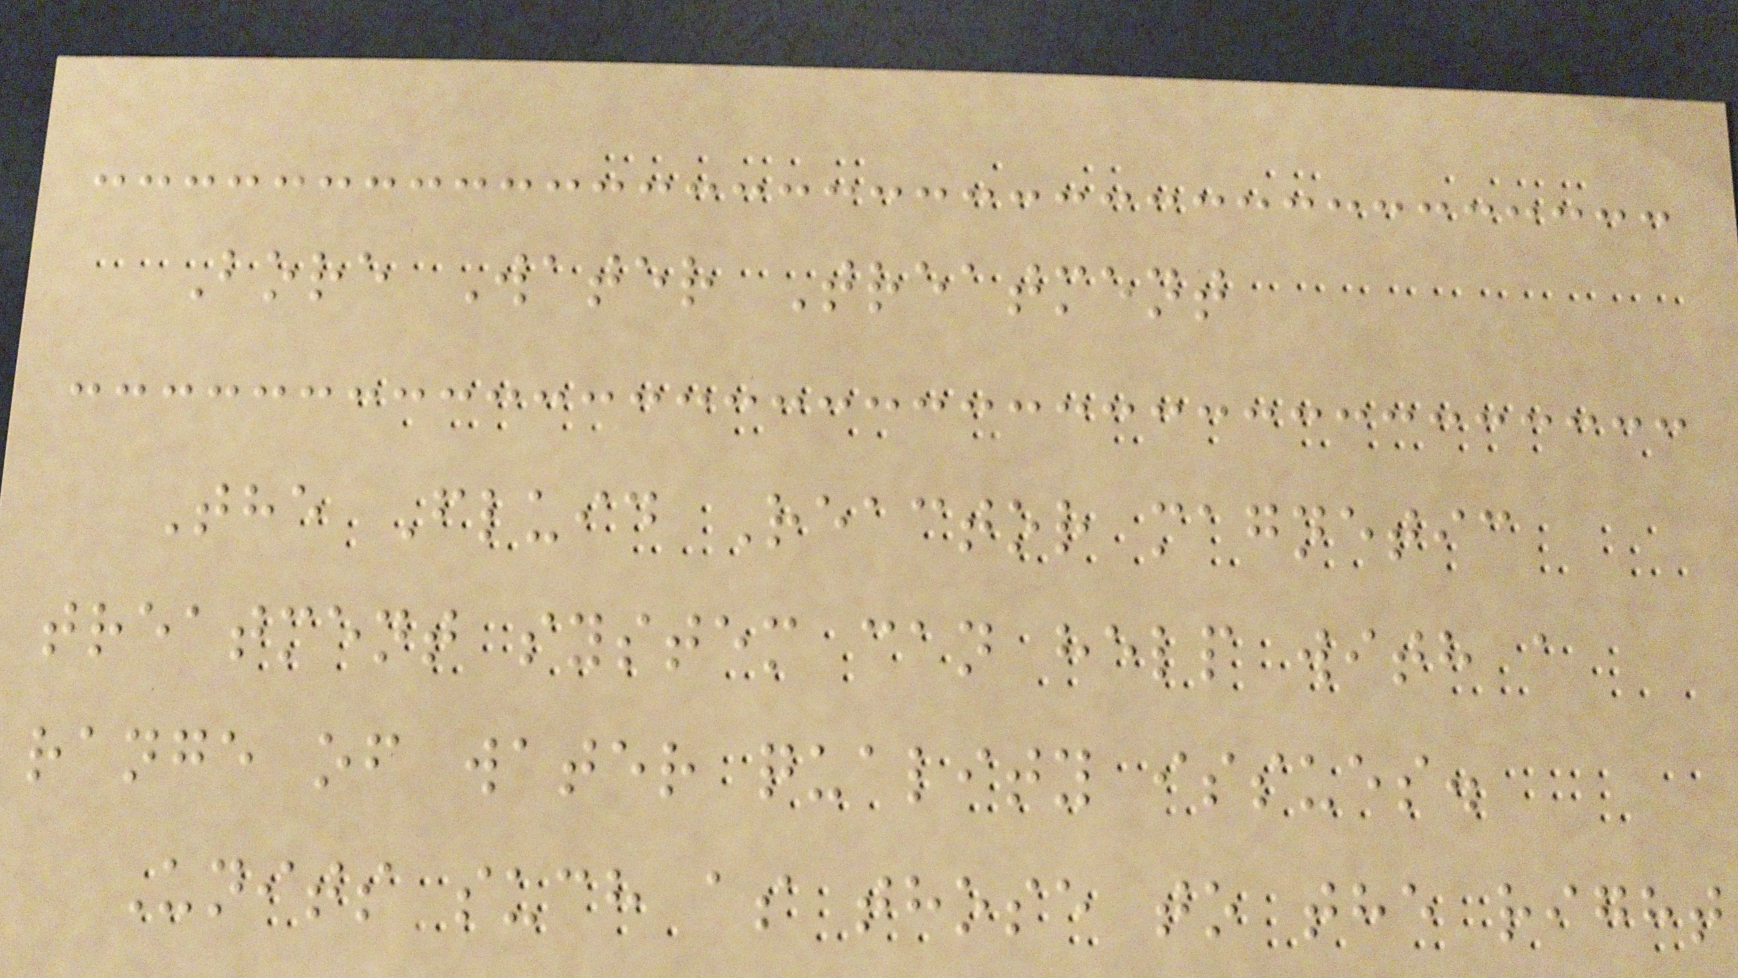Bore Water Treatment
The Fluid Reactor magnetic
treatment system can help with a
range of water quality issues.
Units such as those to the right
